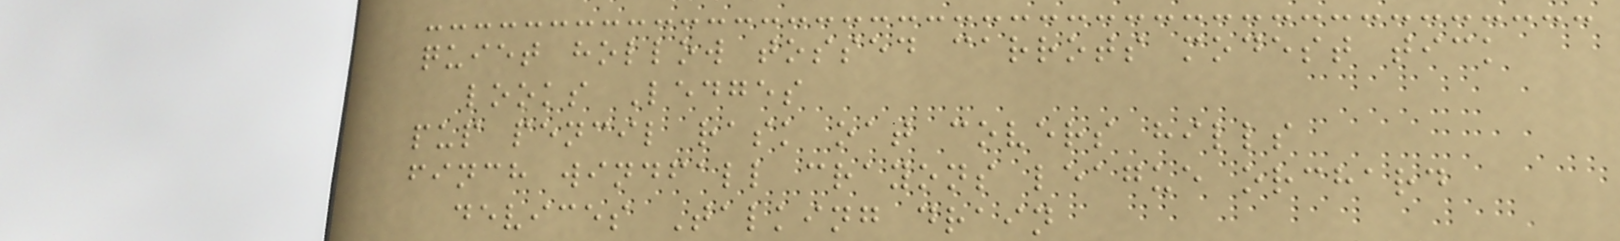quiet hollow tossed carrots modest tick
looks Ledges
pup pencil rask oat covers hills
finch windfall crayons league orchard
devices Talking drain
